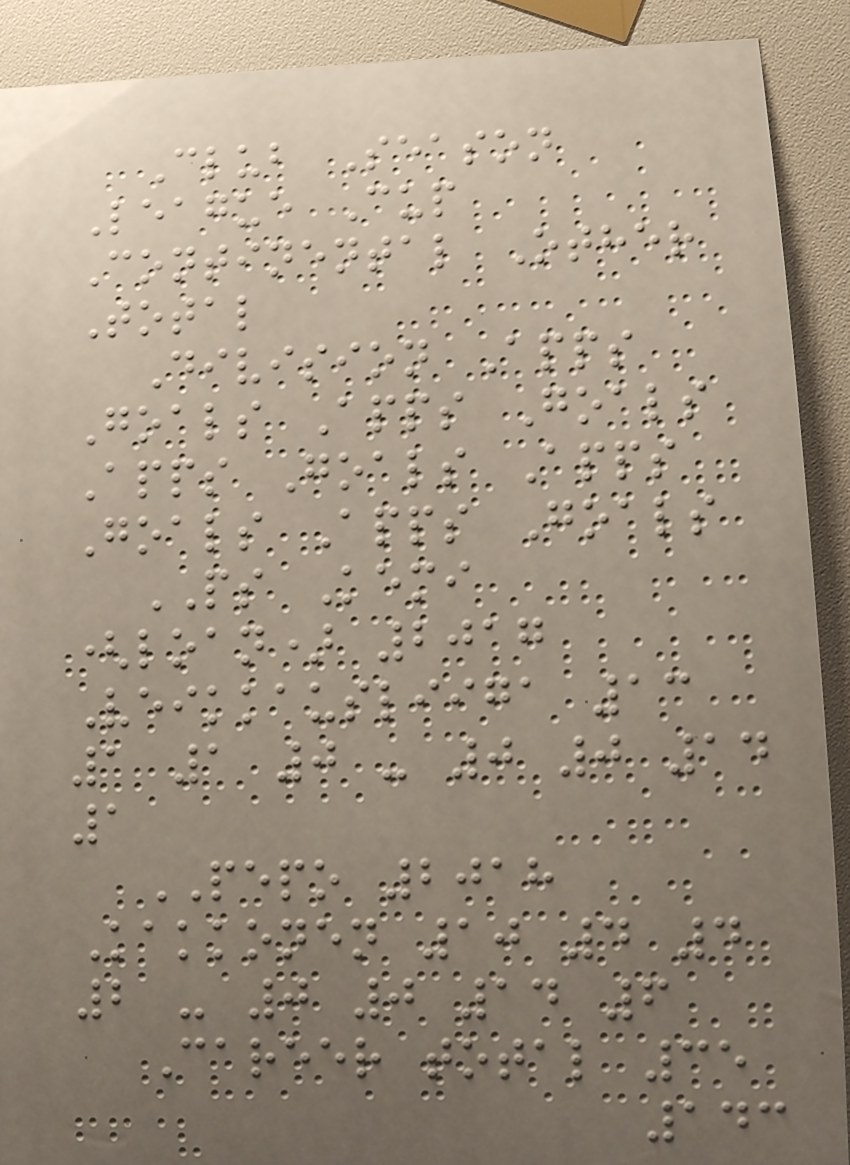Club Season
League Cup
Continental Other
Total
Division Apps
Goals Apps Goals
Apps Goals Apps
Goals Apps Goals
PS Kemi
(loan) 2017
Veikkausliiga 13
1 1 0 - 0 0 14
1
PEPO 2018
Kakkonen 10 4 4
2 - 0 0 14 6
Career total 35
143
